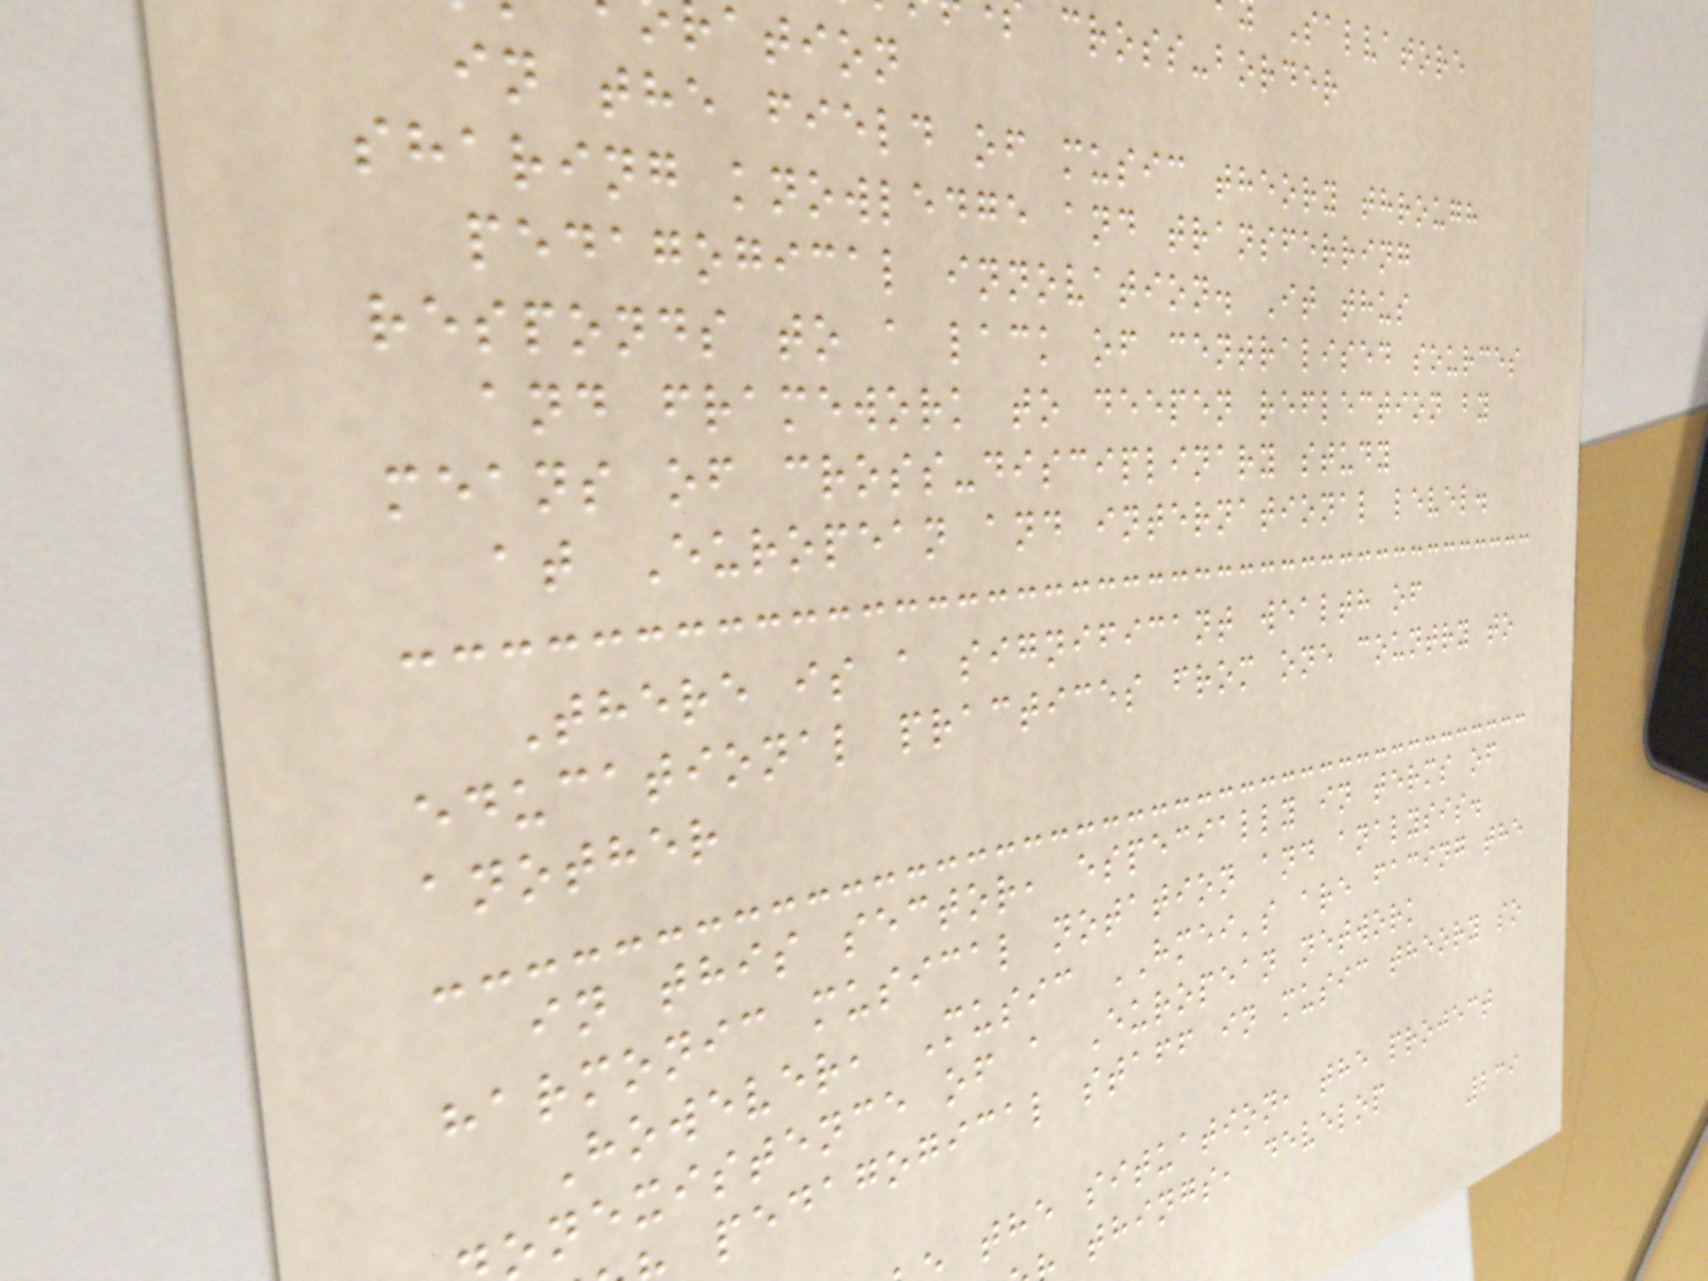Salvatore
cross-border
ation
in the field of music theory through
sharing knowledge and transferring
pedagogical innovation. It thus
responds to a lack of centralised sources
and framework to deepen reflection by
means of cross-disciplinary study
at European and international level.
There is a significant wealth of
educational practices from one country to
another
in this sector, especially in terms of
harmonic musical notation and analysis.
However, Music HMEI's are facing the
onexistence of a European network
pedagogical staff in music theory so
the situation, the project
things, develop
239
